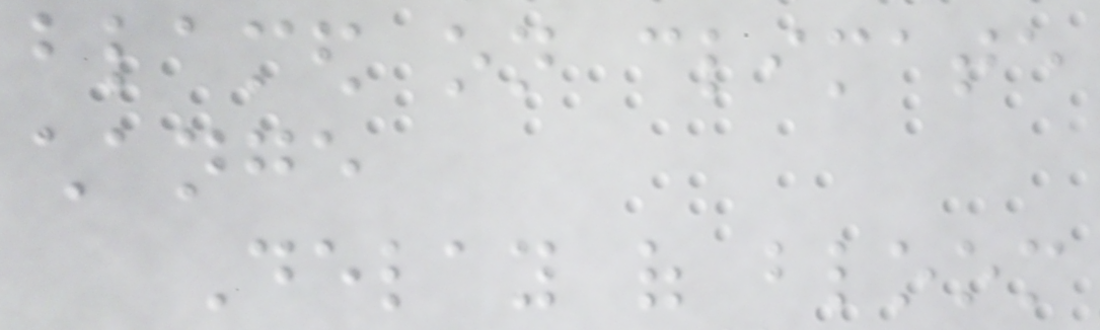blamed on climate
change
Delay of bloom
